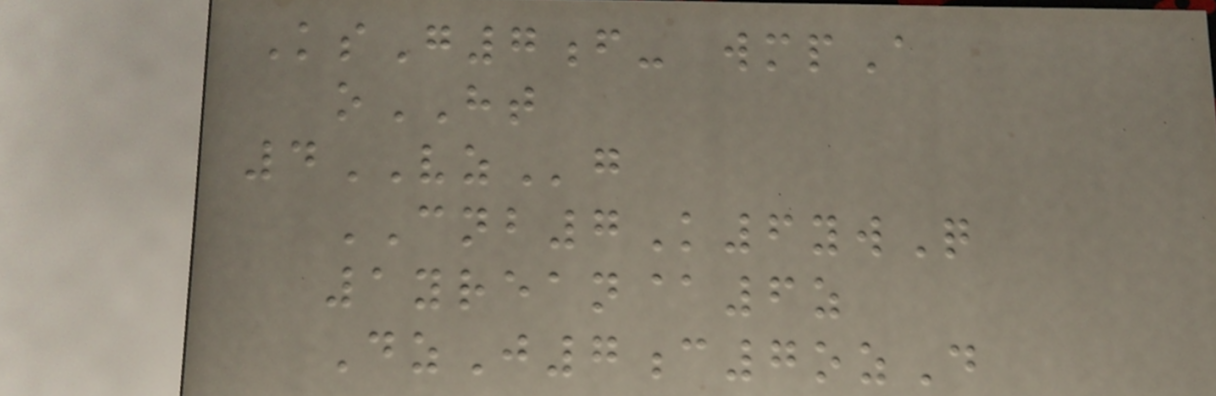KsG7f- wmpA
oHT
4VZg
CNB7K6ywQ
1yrean@6z
DzJ7c7ozD
